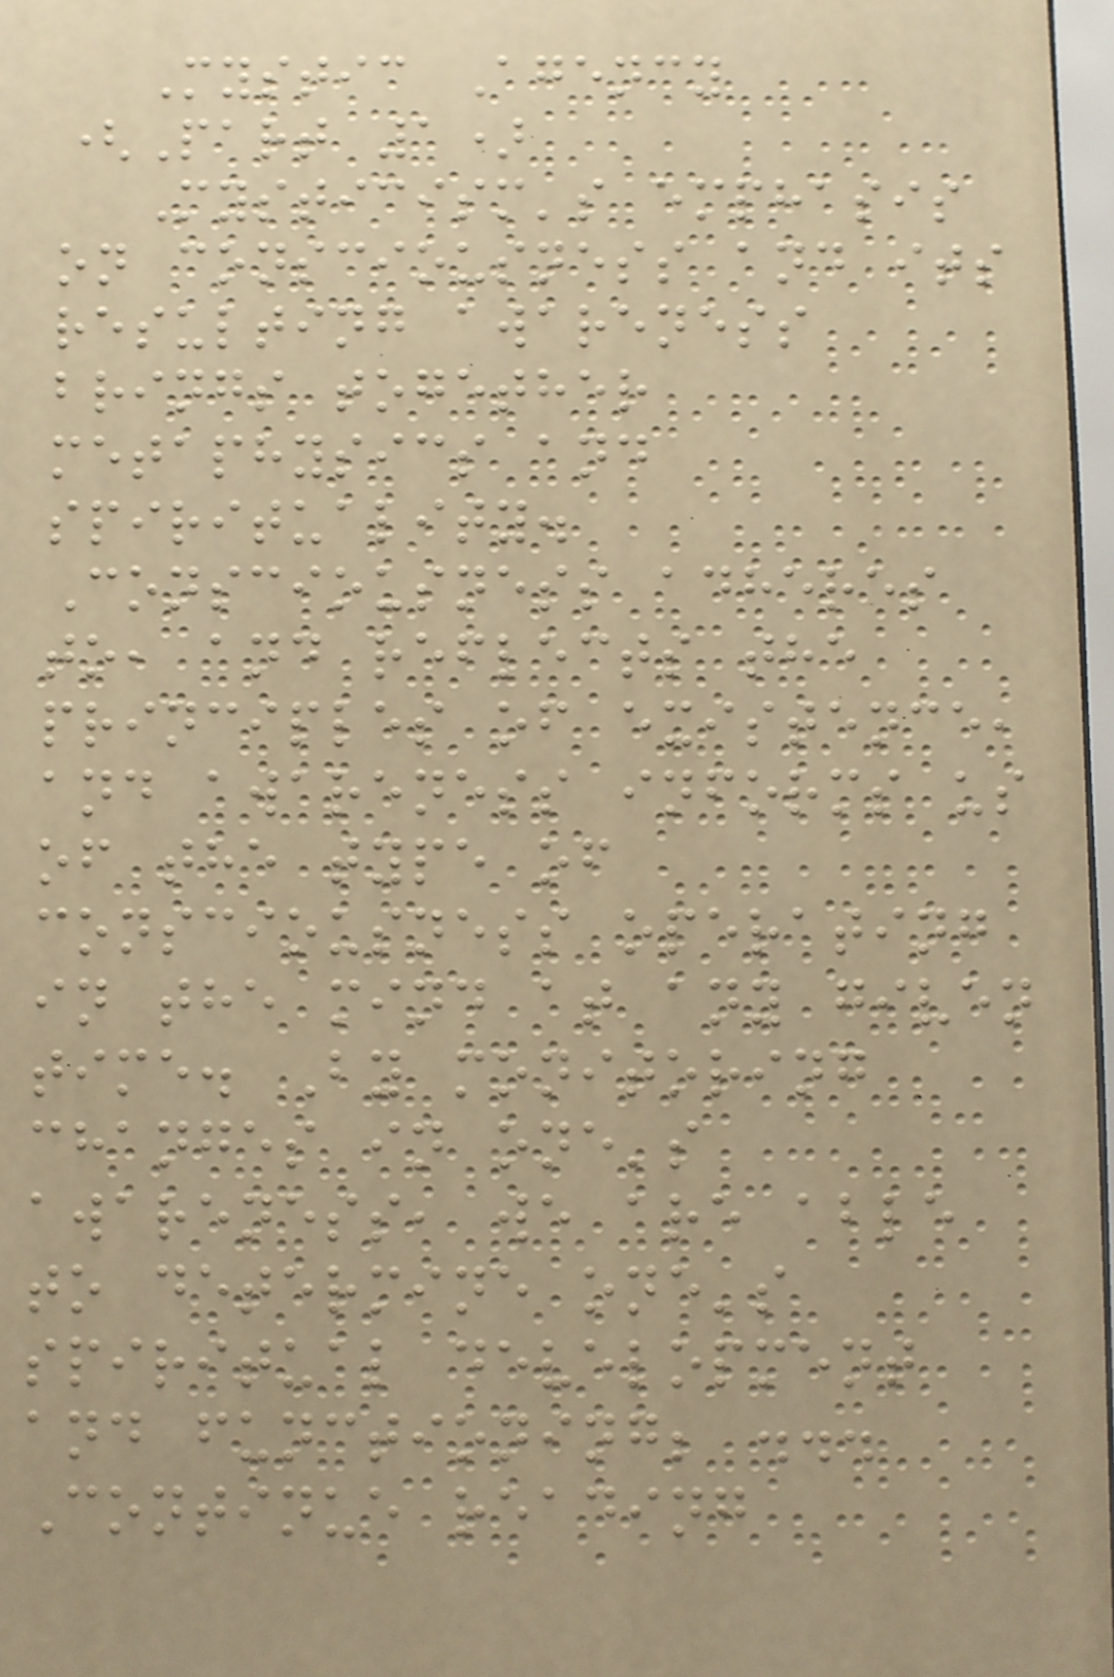Mystic Agency
(Part 1)
Mysticism's emphasis
on consciousness and its
resulting awareness
brings together
metaphysics and
spirituality.
Consciousness adheres
to, and reflects the
principles of existence,
and awareness informs us
of the type of
consciousness operating
in the mind at any given
time. By monitoring
changes in one's
awareness, we are able
to determine one's
spiritual development
and functioning; ...
Continue reading
